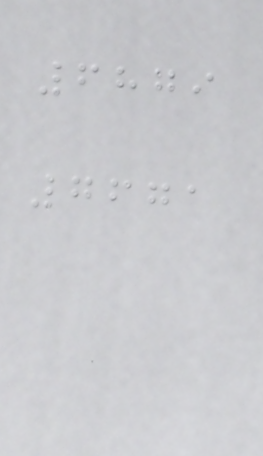6879
7671
